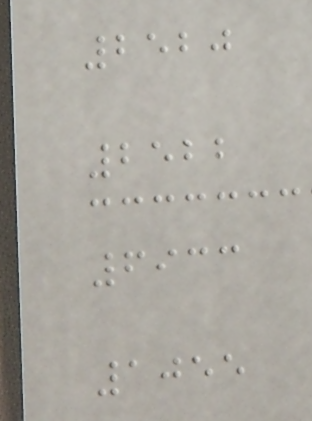2520
2522
6933
1055
